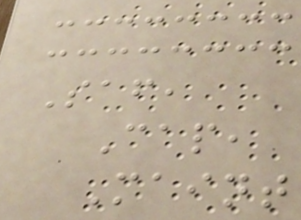Saf,
Cap,
Maint
